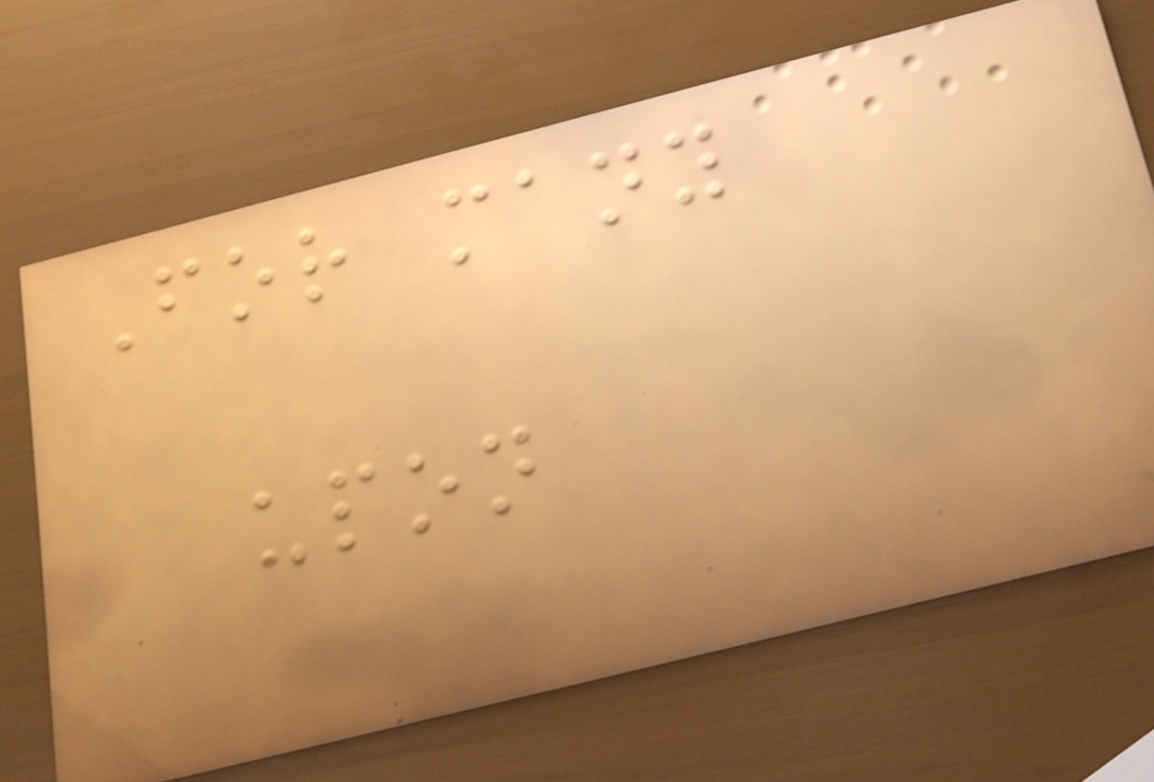For many
upon
